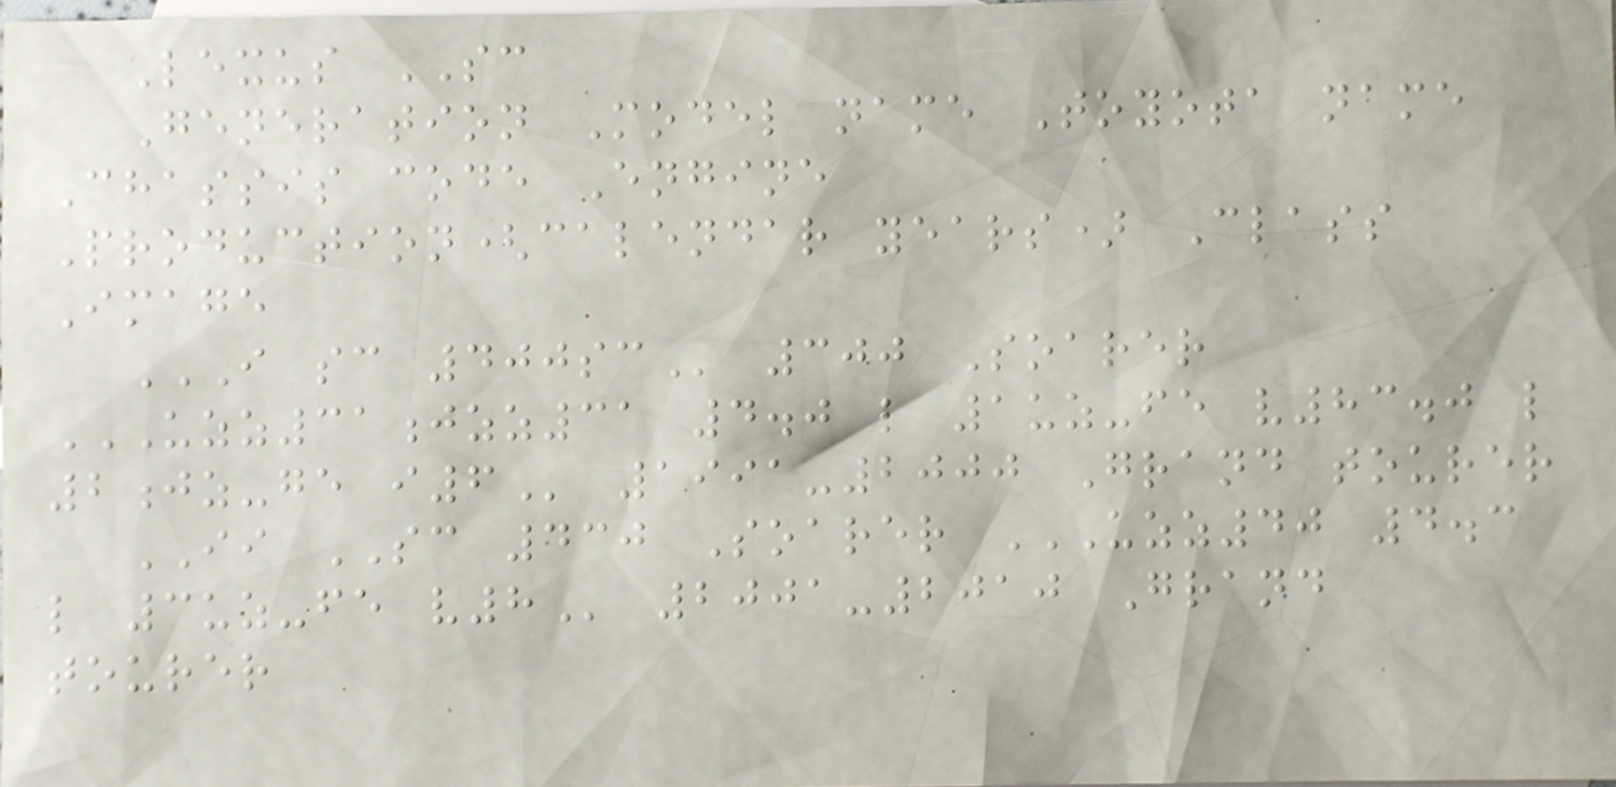Lexus SC
Generation Model name Toyota name
Chassis code Engine
Production(calendar years) Class
Image
I SC 400SC 300 Soarer
UZZ31JZZ31 4.0 L 1UZ-FE V83.0 L
2JZ-GE I6 1991-2000 Grand tourer
II SC 430 Soarer UZZ40 4.3
L 3UZ-FE V8 2001-2010 Grand
tourer
